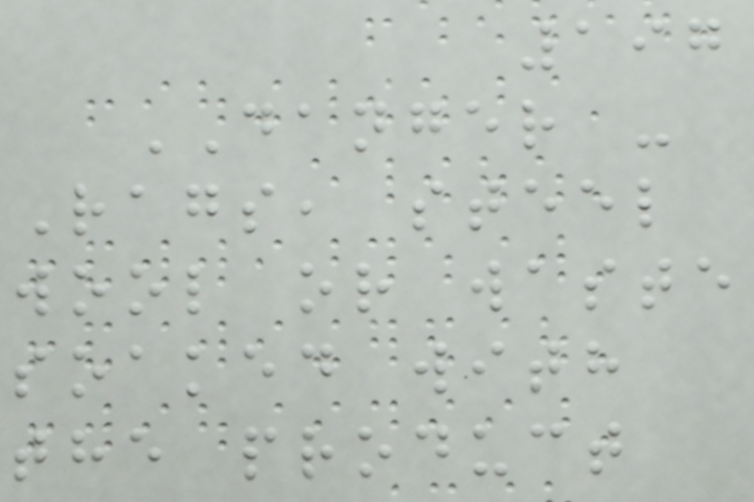197
DANGER -
Rags, steel
wool or waste
soaked with
the product
